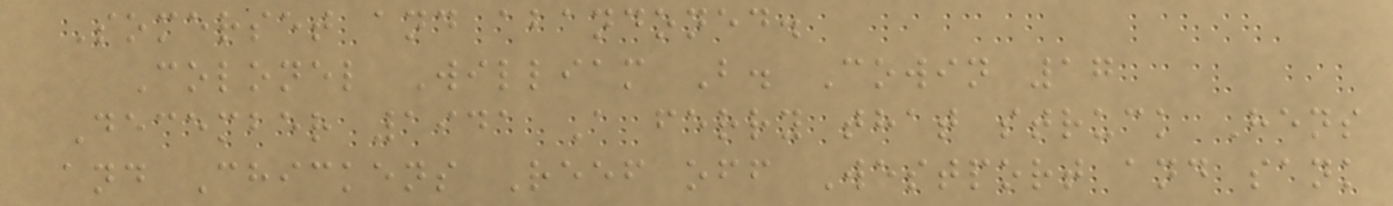Somerset and abandoned.
Colonel William B. Cowin 17
December 1941 A ferry that struck Hens
and Chickens Reef off Westport and sank
